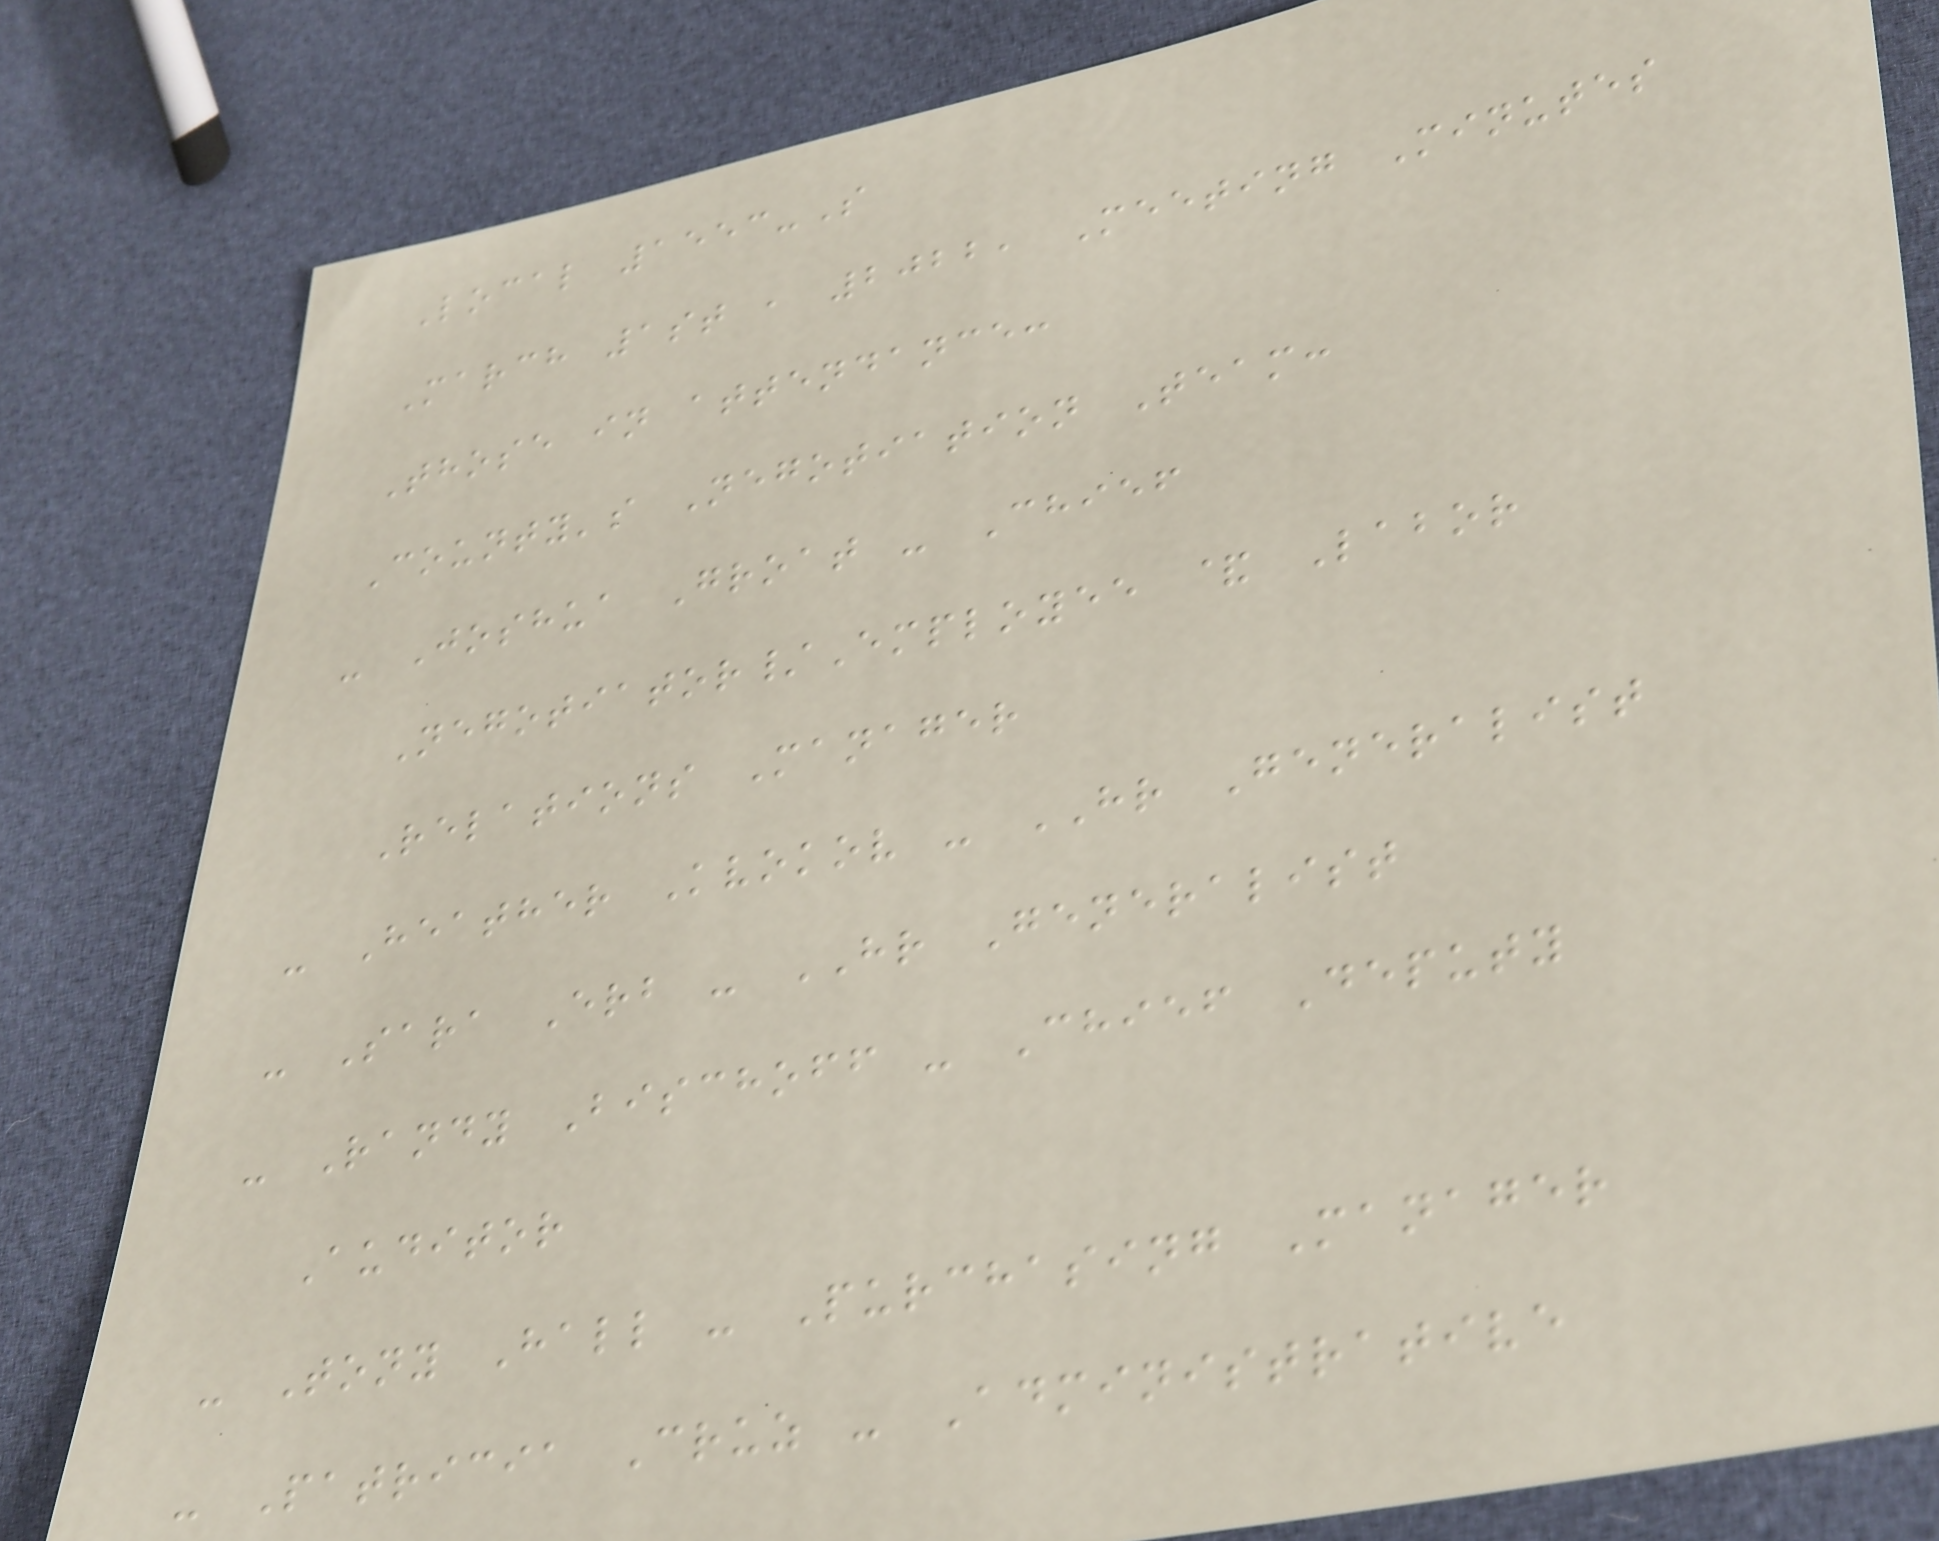Local 1553-S
March 1st , 2022, Meeting Minutes
Those in attendance:
County's Negotiation Team:
- Joshua Groat - Chief
Negotiator/Employee & Labor
Relations Manager
- Heather Kvokov - HR Generalist
- Sara Erb - HR Generalist
- Randy Bischoff - Chief Deputy
Auditor
- Tony Hall - Purchasing Manager
- Patricia Cruz - Administrative
